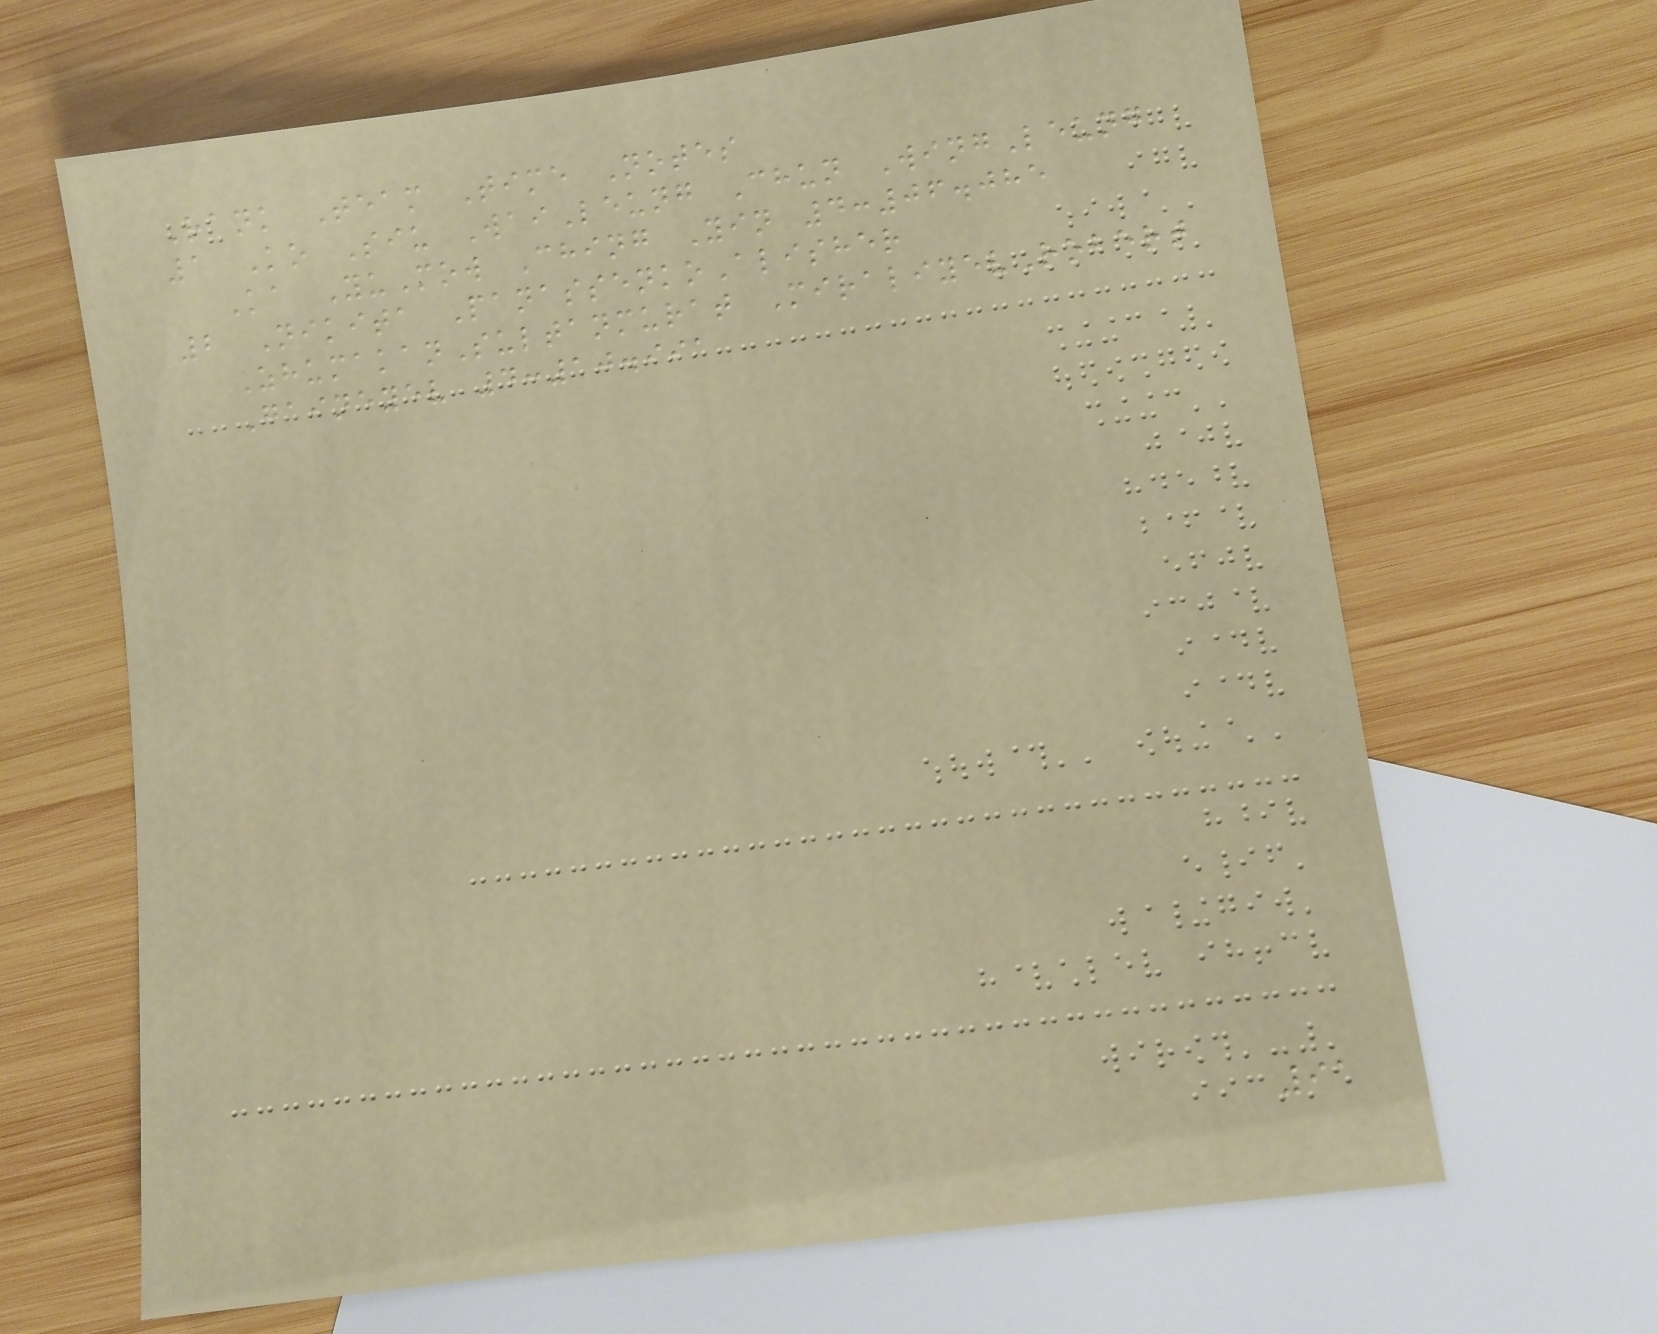Rank Team Time Notes
1 Ko Siu WaiLeung Chun WingLeung
Ka YuMow Ching Yin 4:06.085
2 Nikita PanassenkoAlisher
ZhumakanSultanmurat MiraliyevRobert
Gaineyev 4:10.991
91
